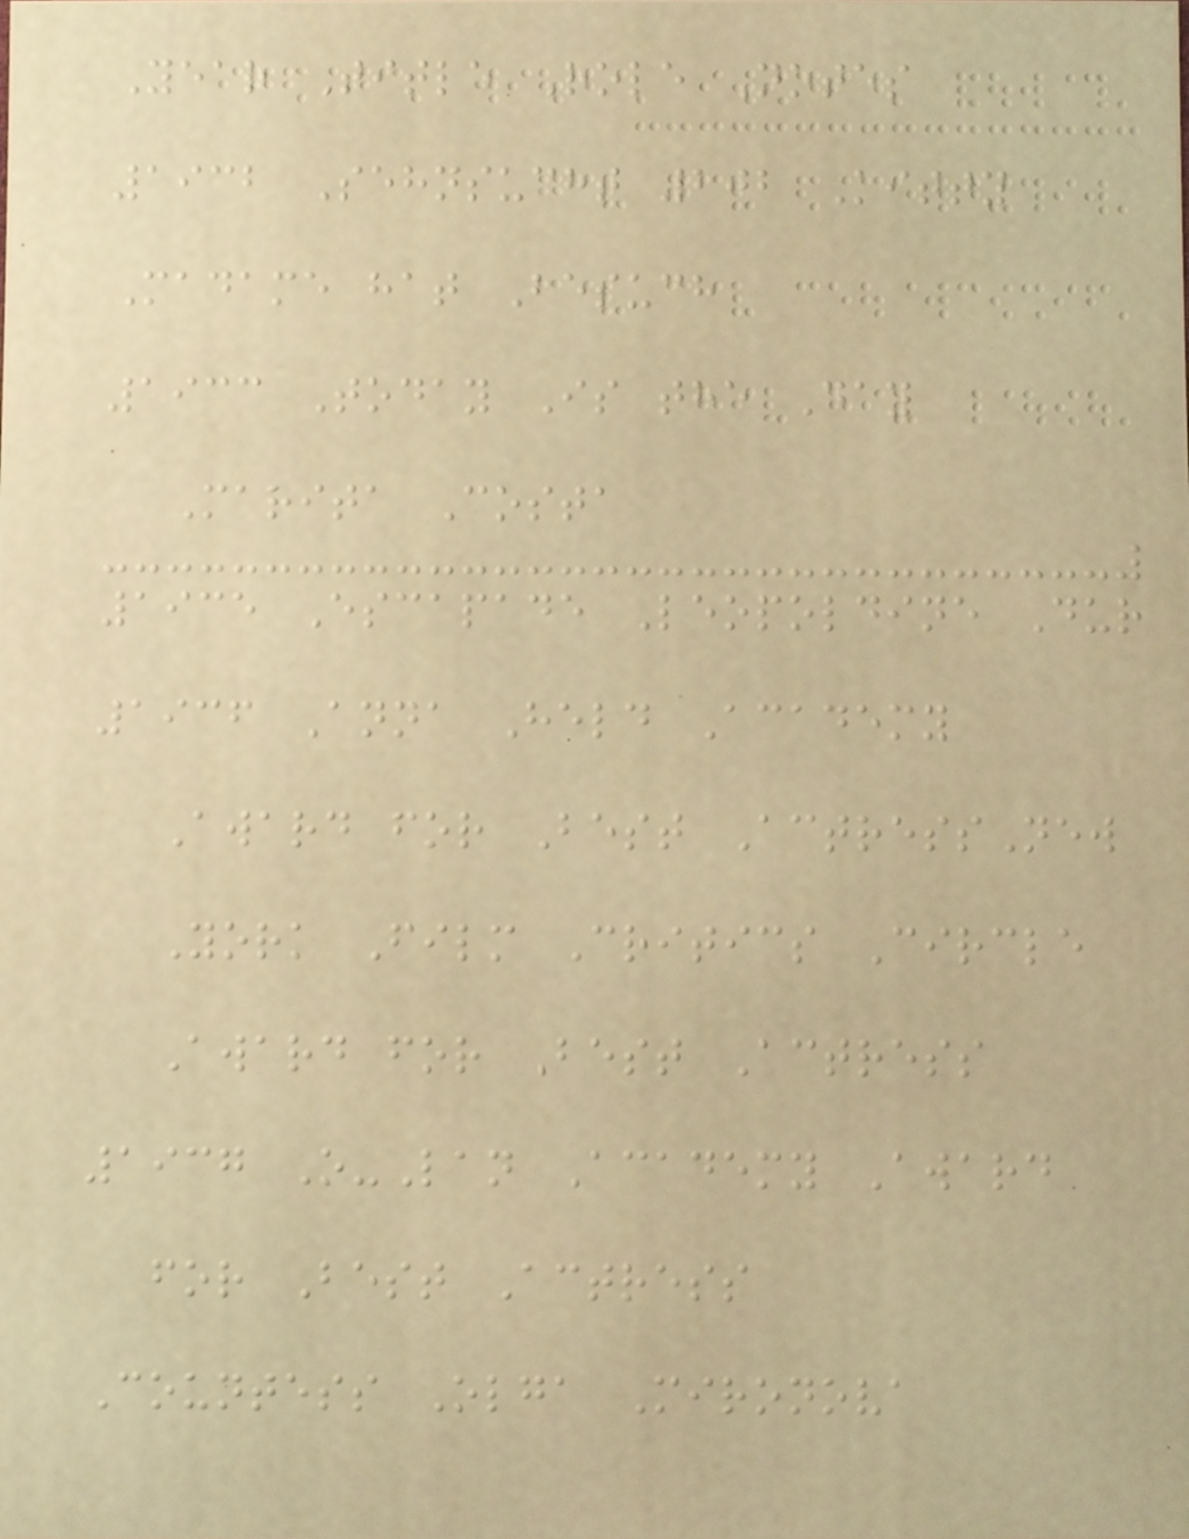Year Title Role Notes
1932 Sehnsucht 202 Kitty
Madame hat Besuch
1933 Today Is the Day
Marita Costa
1935 Escapade Leopoldine Dur
1936 Anna Held Academy
Award for Best ActressNew
York Film Critics Circle
Award for Best Actress
1937 O-Lan Academy Award
for Best Actress
Countess Olga Mironova
